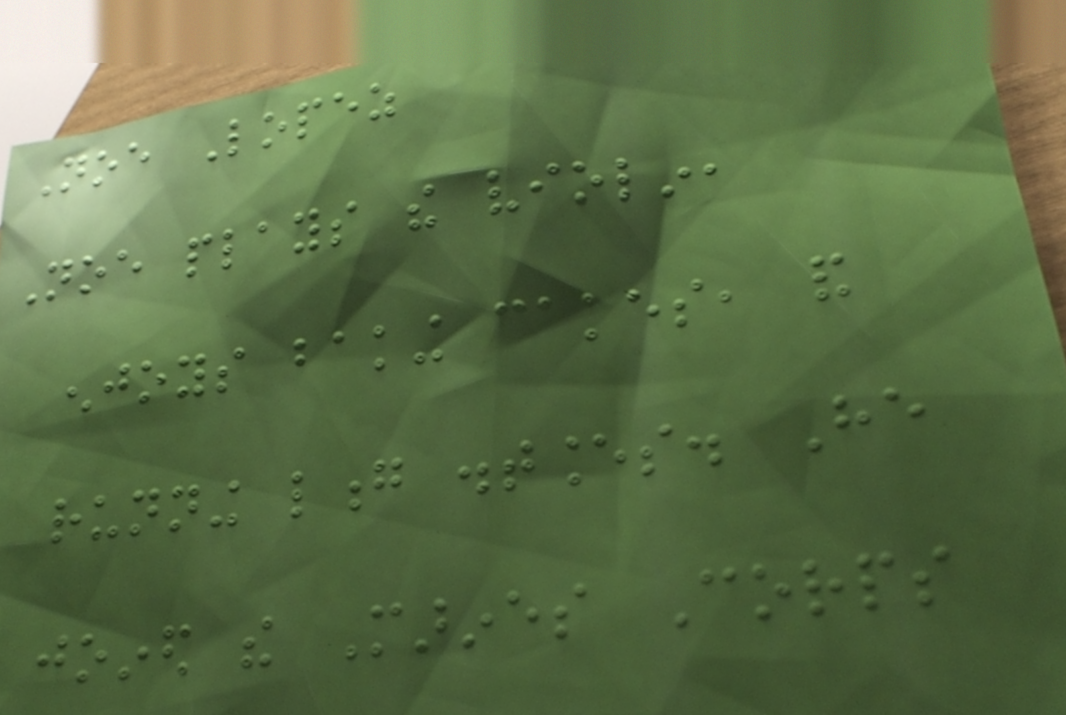Noe Lopez
Noe plays the violin,
enjoys baking cakes, and
running long distances. He
joined the Marines Corps
